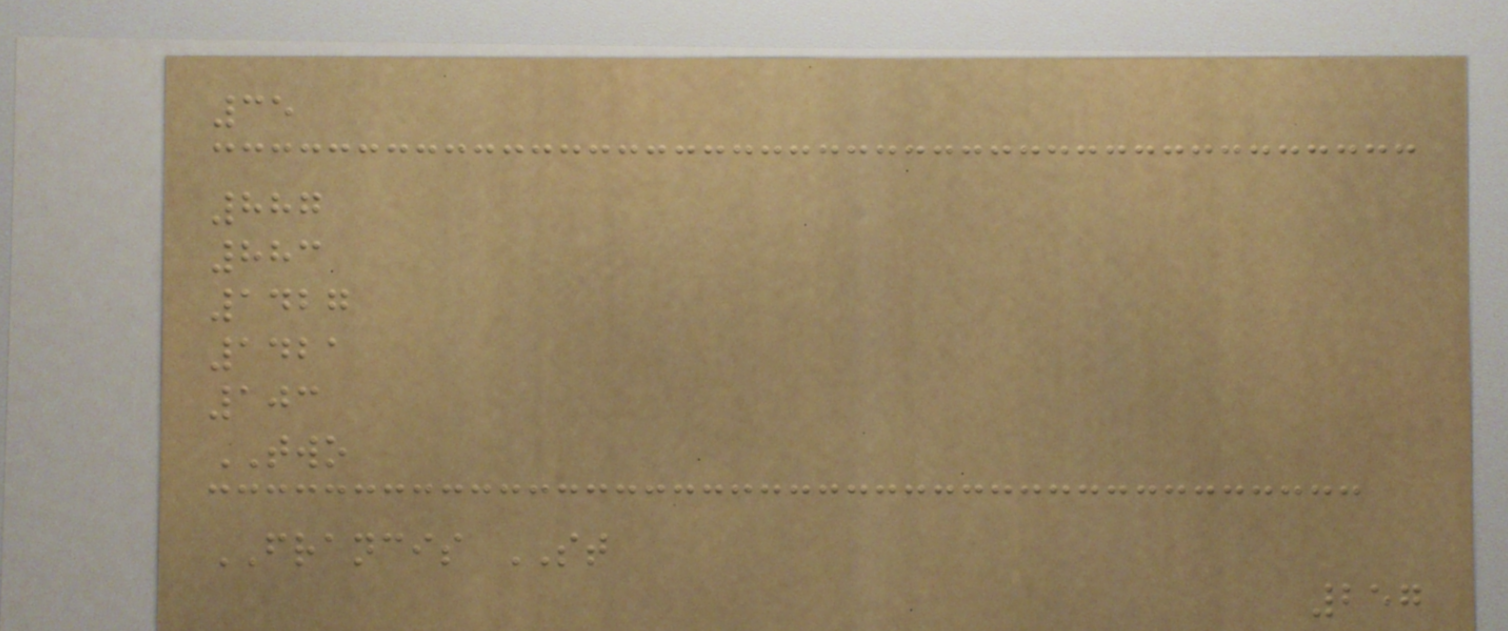35
887
883
1427
1421
103
TWO
FRANCIS ST
257
